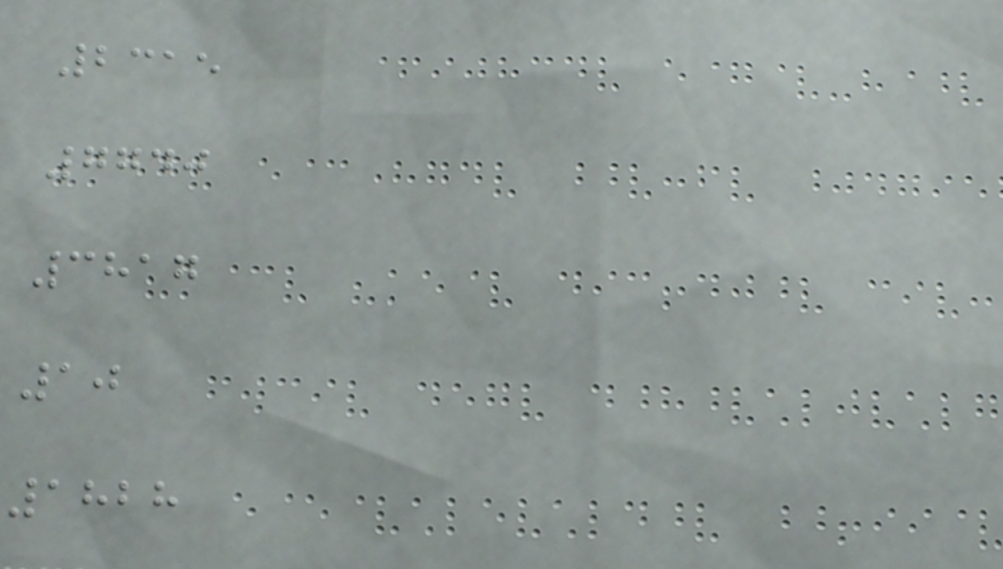2315
7740
3817
10
1828
